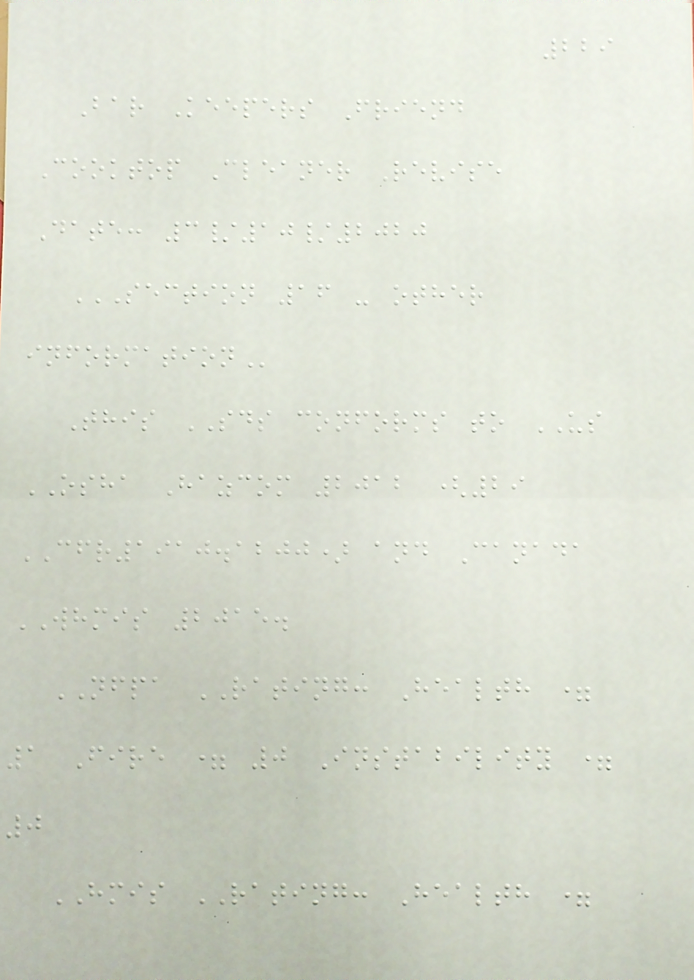229
Bar Keepers Friend
Cooktop Cleaner Revise
Date: 3/10/2020
SECTION 16 - OTHER
INFORMATION
This SDS conforms to US
OSHA Hazcom 2012 (29
CFR1910.1200) and Canada
WHMIS 2015.
NFPA RATING: Health =
1 Fire = 0 Instability =
0
HMIS RATING: Health =
